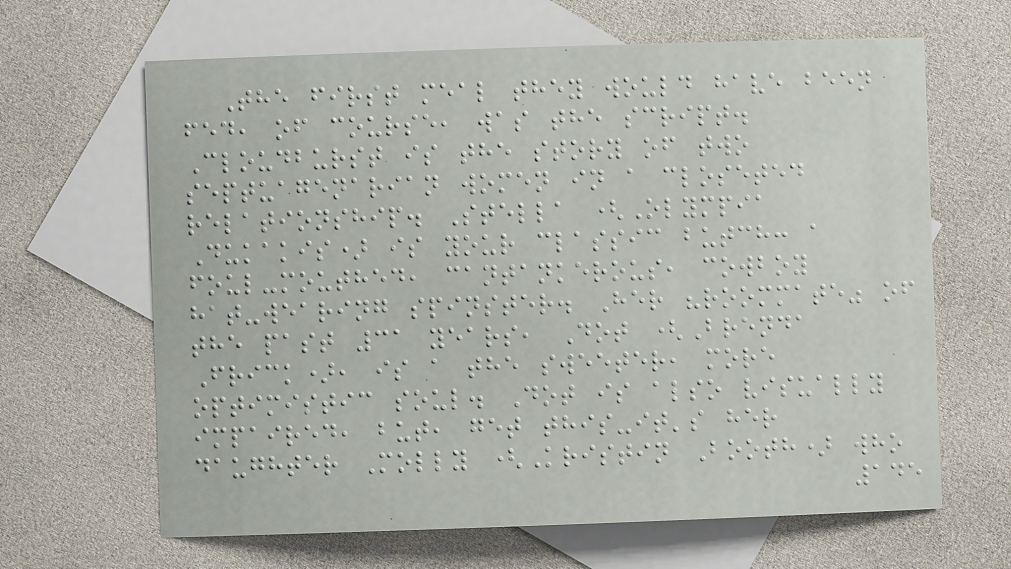The first meal they would have been
fed, of course, was the script.
Cloudburst is the story of two
septuagenarian women in a closeted
relationship. Stella (Olympia
Dukakis) is your classic butch: a
foul-mouthed, cantankerous, cowboy
hat-wearing spinster. Her "roommate" of
the past 31 years, Dot (Brenda
Frick), is a the sweeter, more
optimistic soul. Dot is also visually
impaired, but, get this-it's her
daughter Molly (Kristin Booth) who
145
